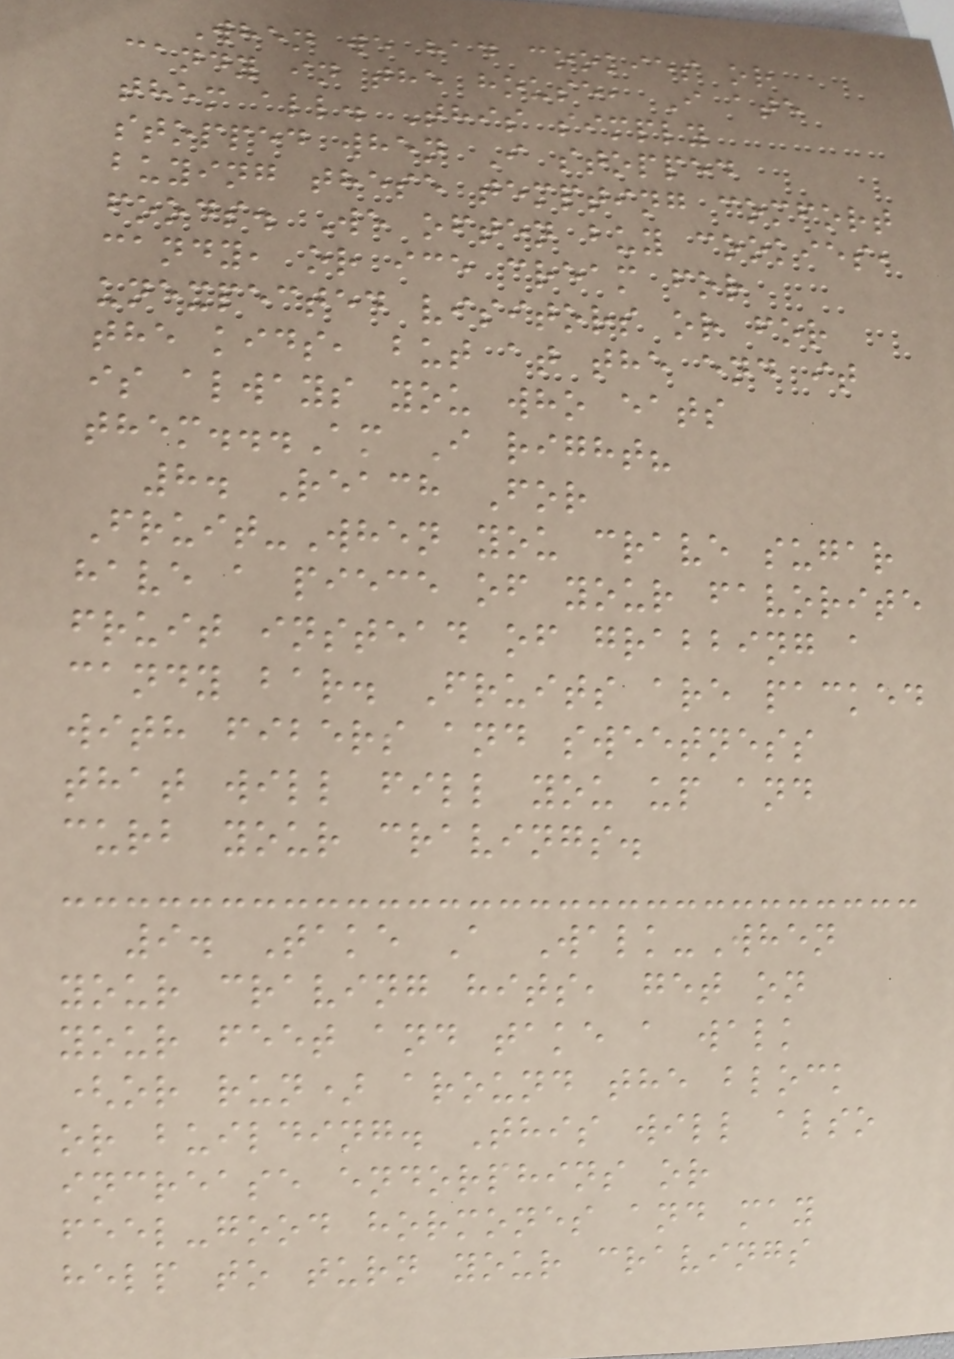When we had cookies or
candy in the house, I ate
them all. This simply
stopped when I stopped
buying these tempting comfort
foods. We often buy cookies,
candy, or ice cream for
unexpected visitors or for
the kids, but at the end it
is always you who eats
them...Am I right?
8. Reach For
Fruit-When you crave sugar
have a piece of your favorite
fruit instead of grabbing a
candy bar. Fruits are packed
with fibers and sweetness
that will fill you up and
curb your cravings.
9. Take A Walk-When
your craving hits, get on
your feet and take a walk
(or run) around the block
or building. This will also
increase endorphins or
feel-good hormones and may
help to turn your cravings
